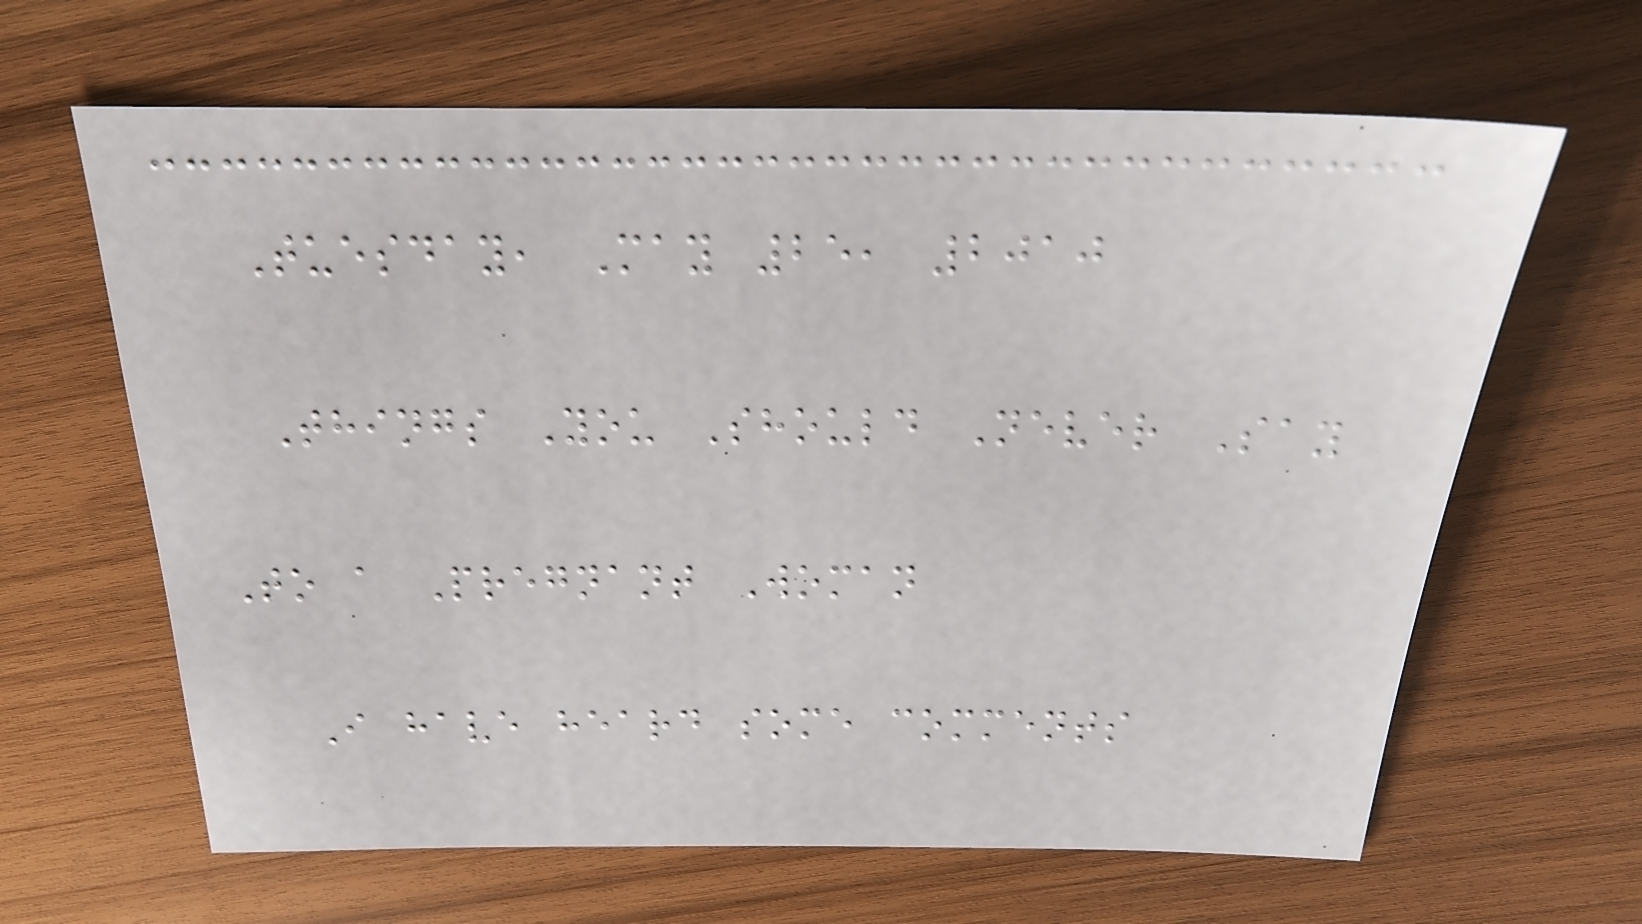Tuesday, May 25, 2010
Things You Should Never Say
To a Pregnant Woman
I have heard some comments
